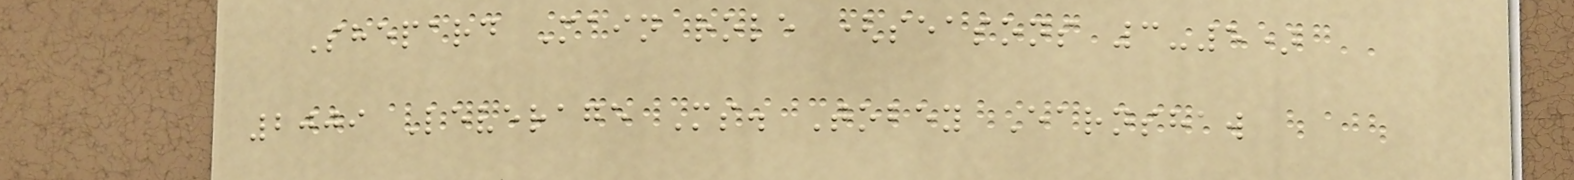Shepard Main role (seasons 3-5)
2009 Leverage Ms. Tobey Earnshaw
